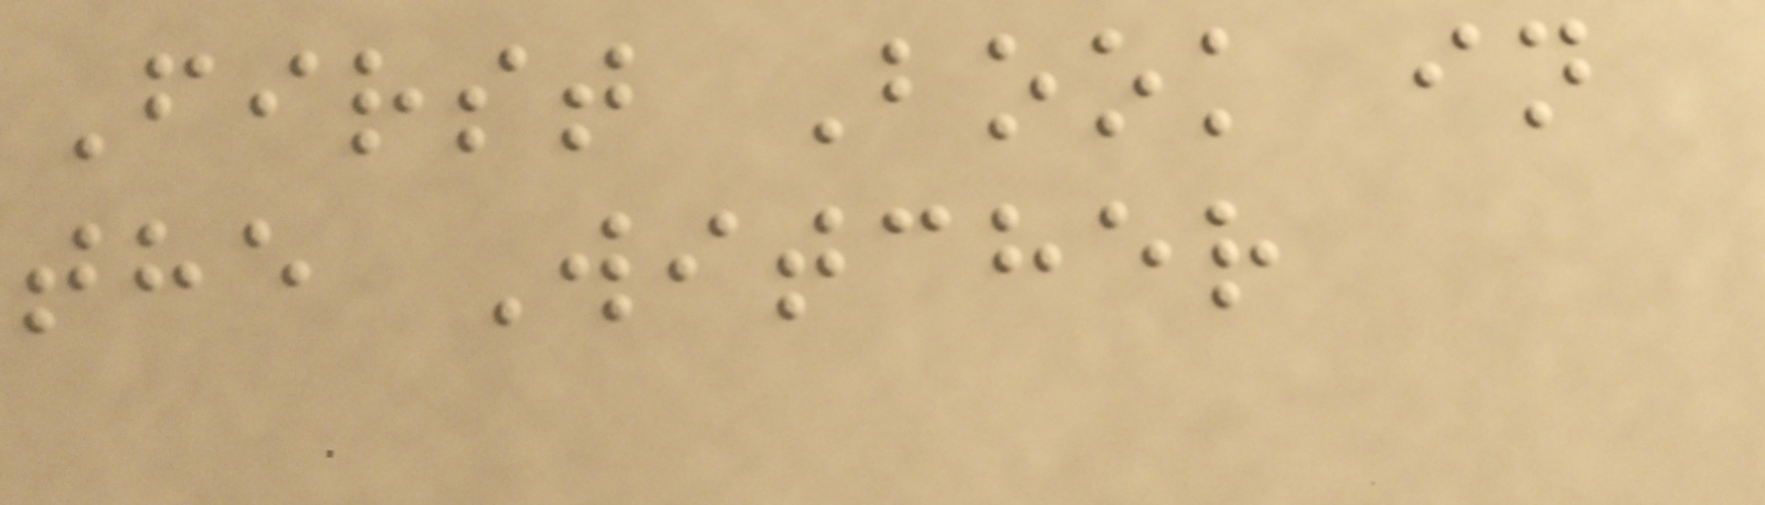First Book in
the Witcher
